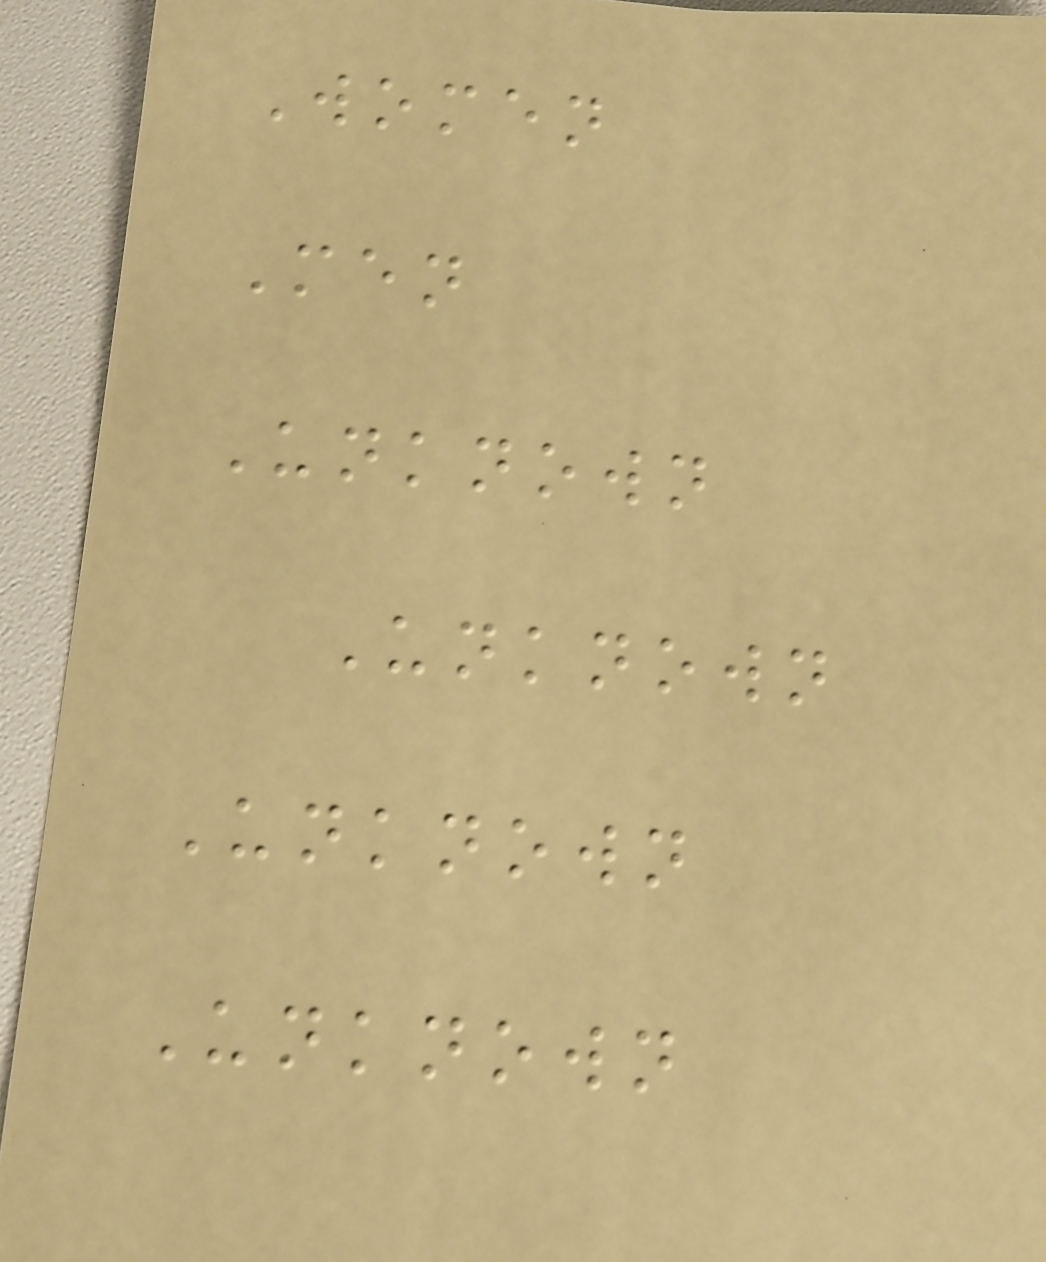Women
Men
Unknown
Unknown
Unknown
Unknown
